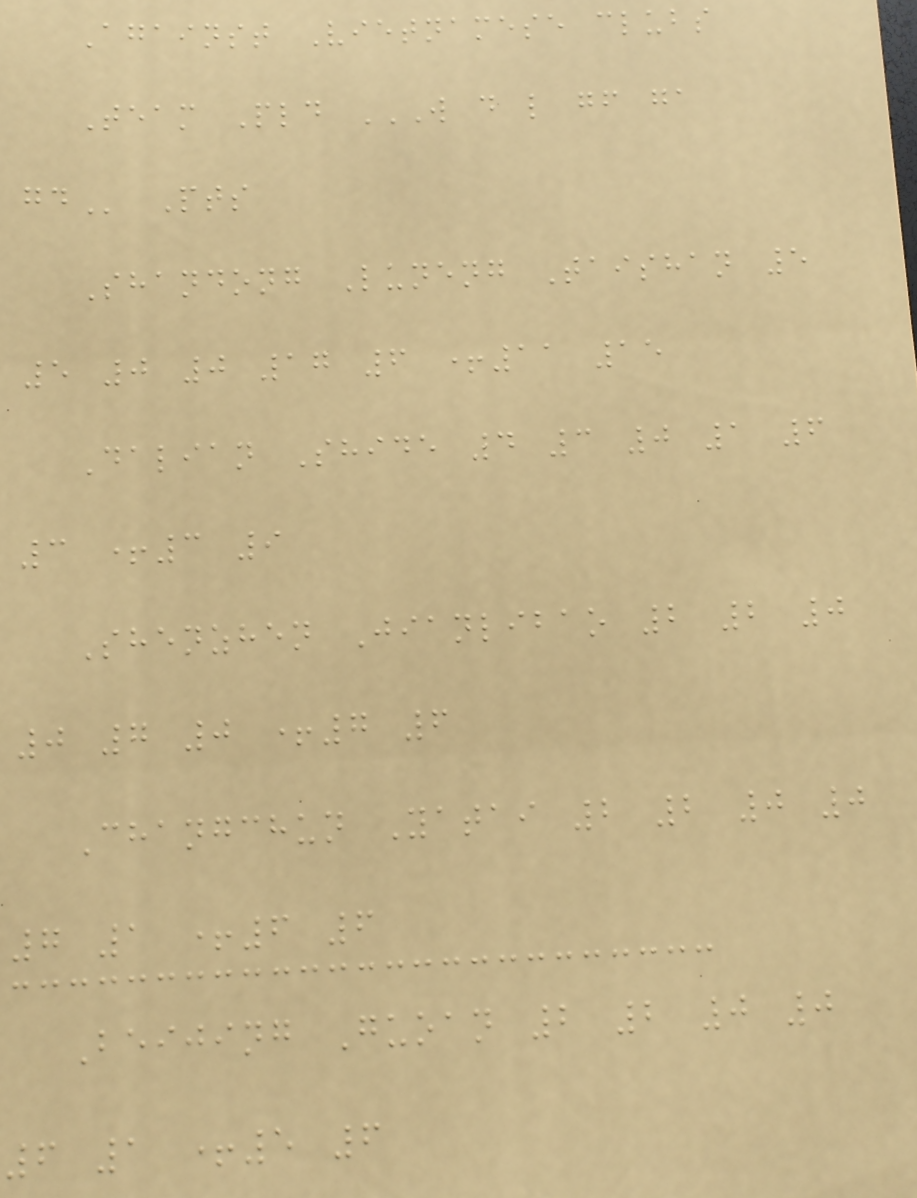Against Vietnamese clubs
Team Pld W D L GF GA
GD Pts
Shandong Luneng Taishan 5
5 0 0 17 6 +11 15
Dalian Shide 4 3 0 1 6
3 +3 9
Shenzhen Jianlibao 2 2 0
0 7 0 +7 6
Changchun Yatai 2 2 0 0
7 1 +6 6
Beijing Guoan 2 2 0 0
6 1 +5 6
